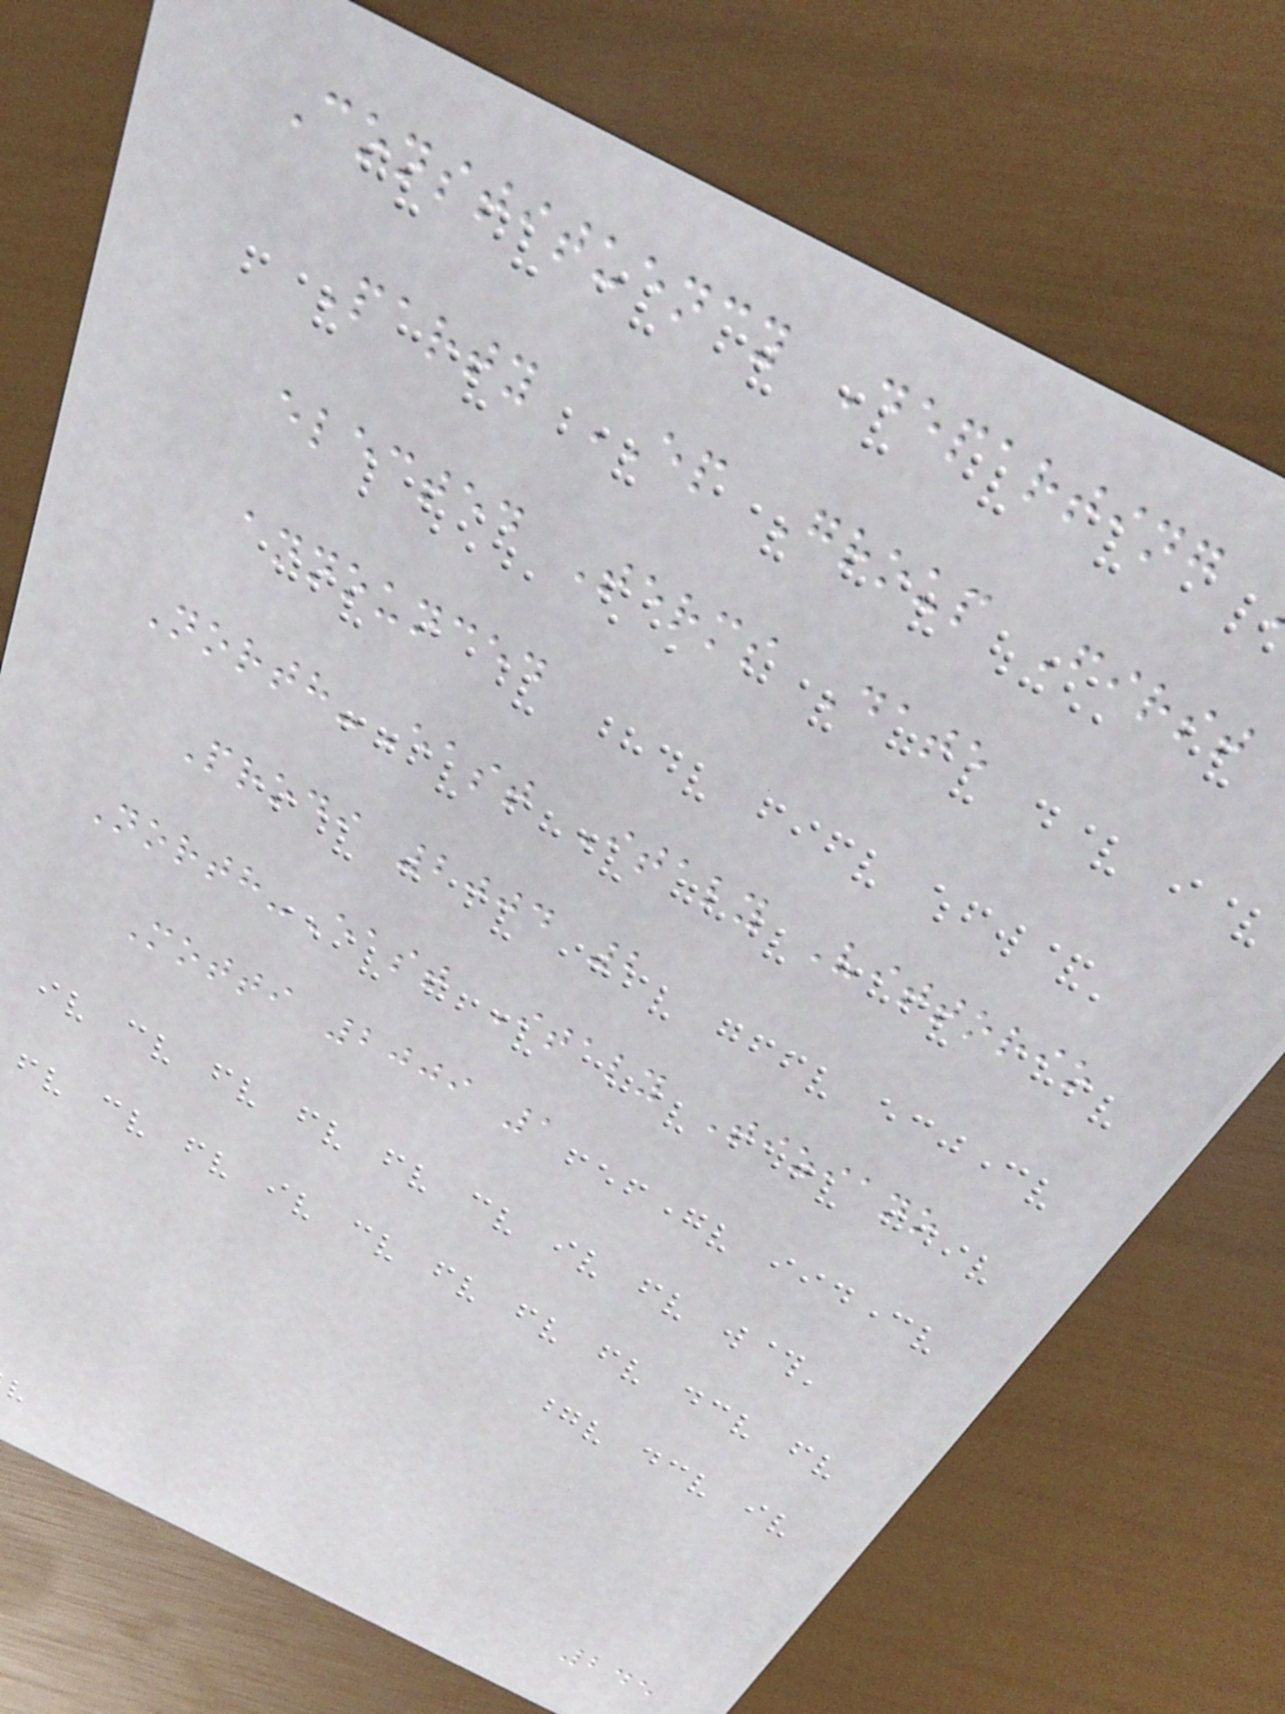Constituency Departing
Party EP Group First
elected Terms Date
announced
North-East Italy Vittorio
Prodi 2004 2
North-East Italy Tiziano
Motti 2009 1
245
